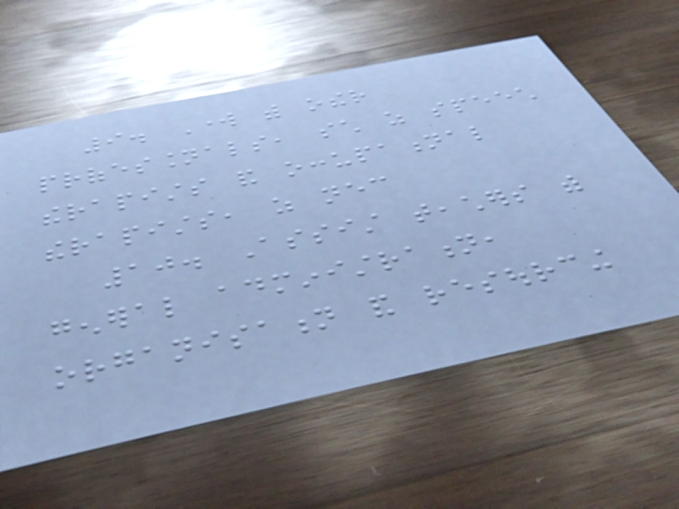9. Work with other
professionals, such as speech
therapists and occupational
therapists, as necessary
10. Assist teachers with
general administration,
organisation and resourcing
